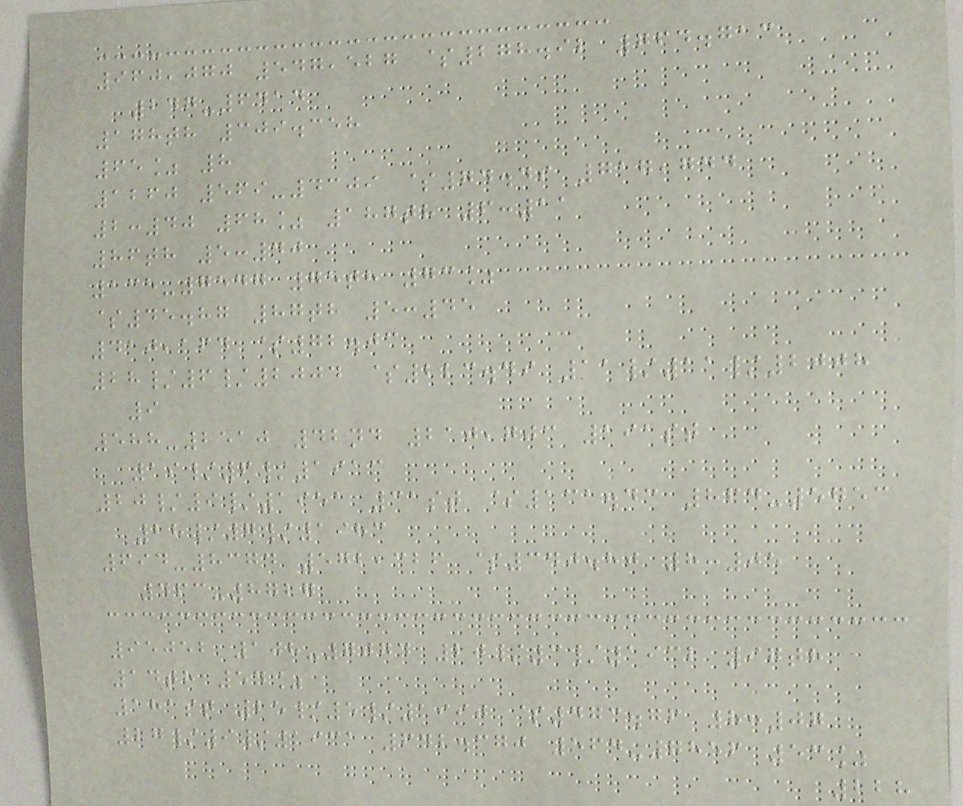960,070 547,527 $278.92 764.713
247-6414
178th 309.358
65% 8
1260 569-4309 $74.49 717,744
2:40 68% 187th 6:11
86th 5:40
135-7547 75th 73%
$45.87 87th 5:45
410,164 $72.03
28/6/2004 $223.49 11/11/2008
9
588-2510 42nd 210,703 191st
19/6/1913
20/9/1951 31st $131.43 864-5753
28/7/1983
694-8374 572,326 $340.80 8:05
463-8727
95052 108-7074 20/3/1932 97th
14th 54%
181st 25/5/1990 $473.76 8:07
27/9/1931 642.370 564-7856 53%
228
